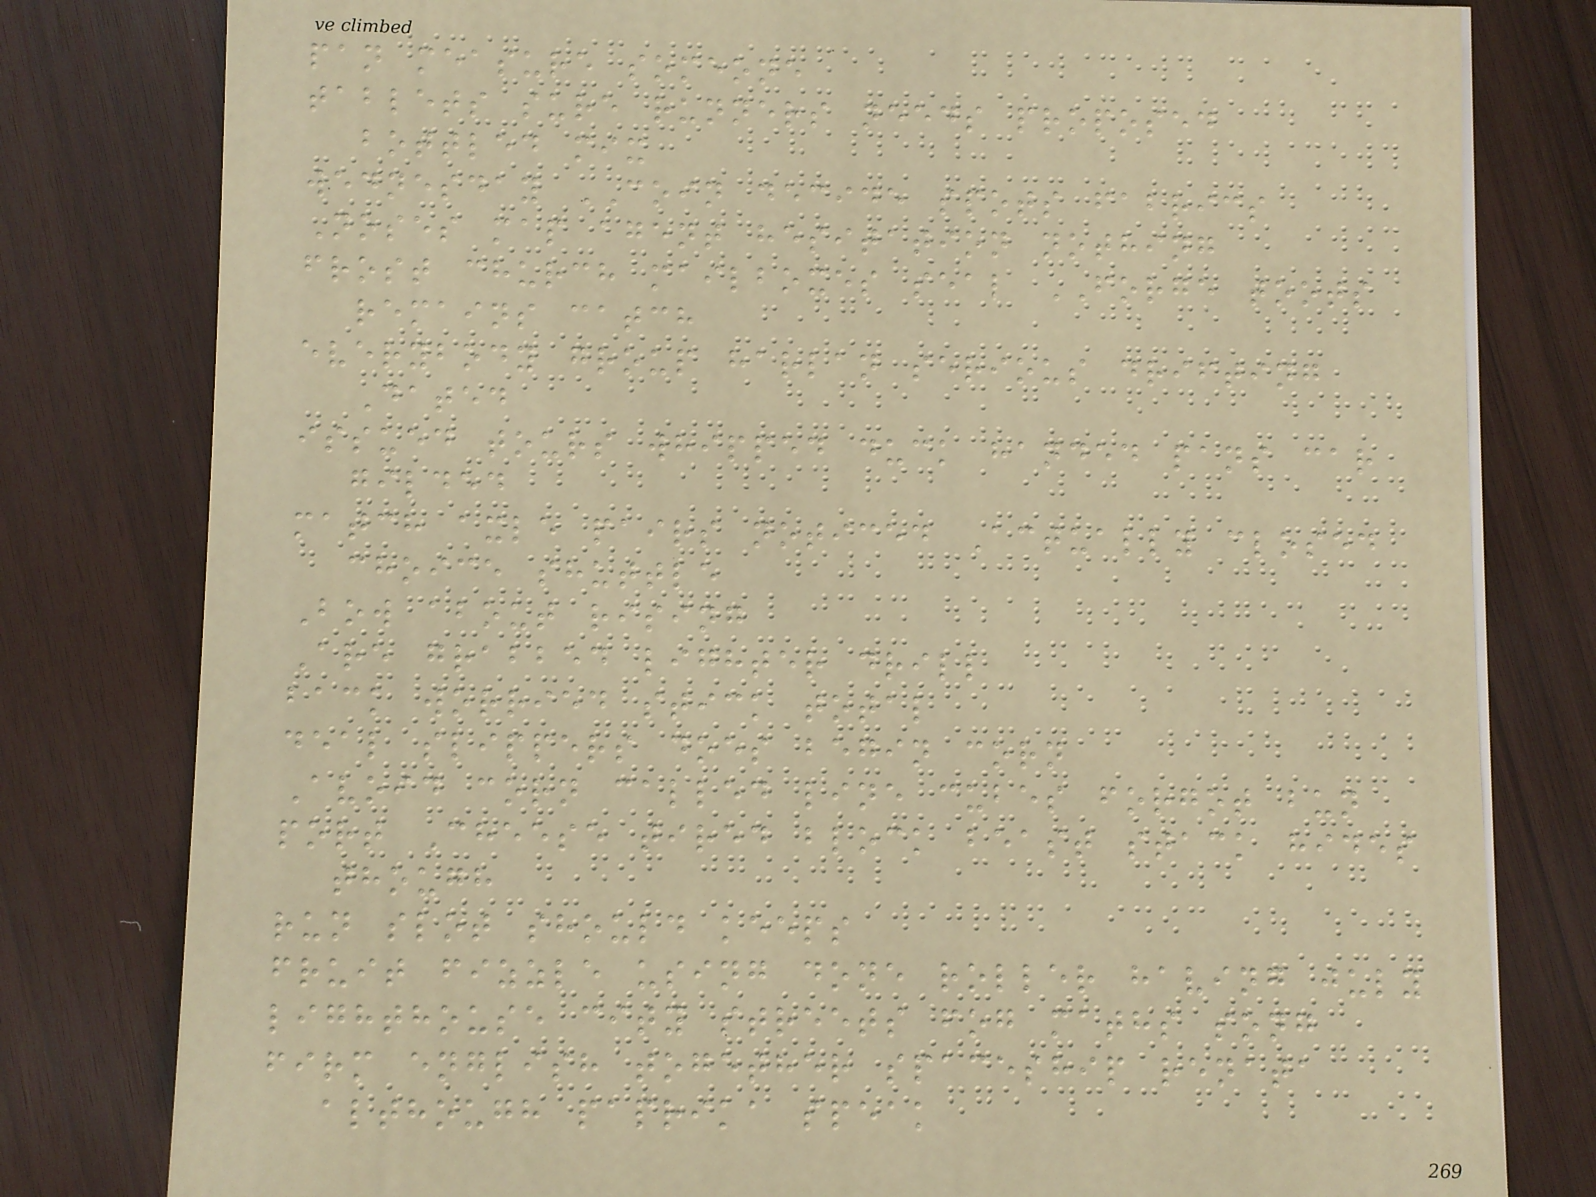pan measure someone
tablets sure runners needs proposed
bottled mix
wednesday COIN decide spots fabrics
Noses map agent hesitation nothing
frost church mailboxes seal FORGE toots
remains catch
everybody group harlan serious drifting
Dated
issued tours whipped duck handed pans car
gilded
match axle pairs noticed Actually closed
choice shuttle
Bow about rising
Are grabbed lighter drill
back worried stick total
deal slippers does begin corn
Avoid corn called line cubes forgot bun
port Cheese tired block beast stack hides
though
run slot should keeps
fruit fizzle using done roller having july
lighthouse city streets fog maths song
firm english together spaceship renata
although paprika speak
